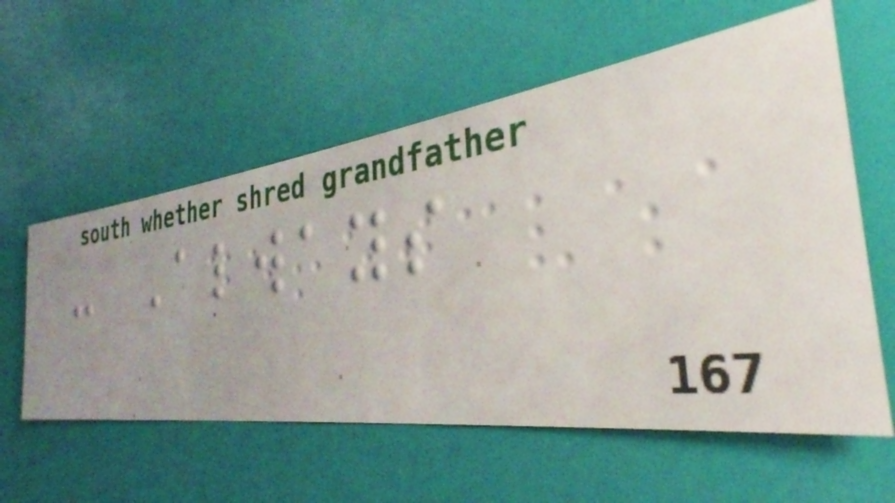- Always
